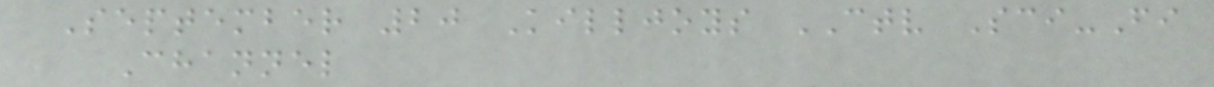September 20 Killjoys CTV Sci-Fi
Channel
